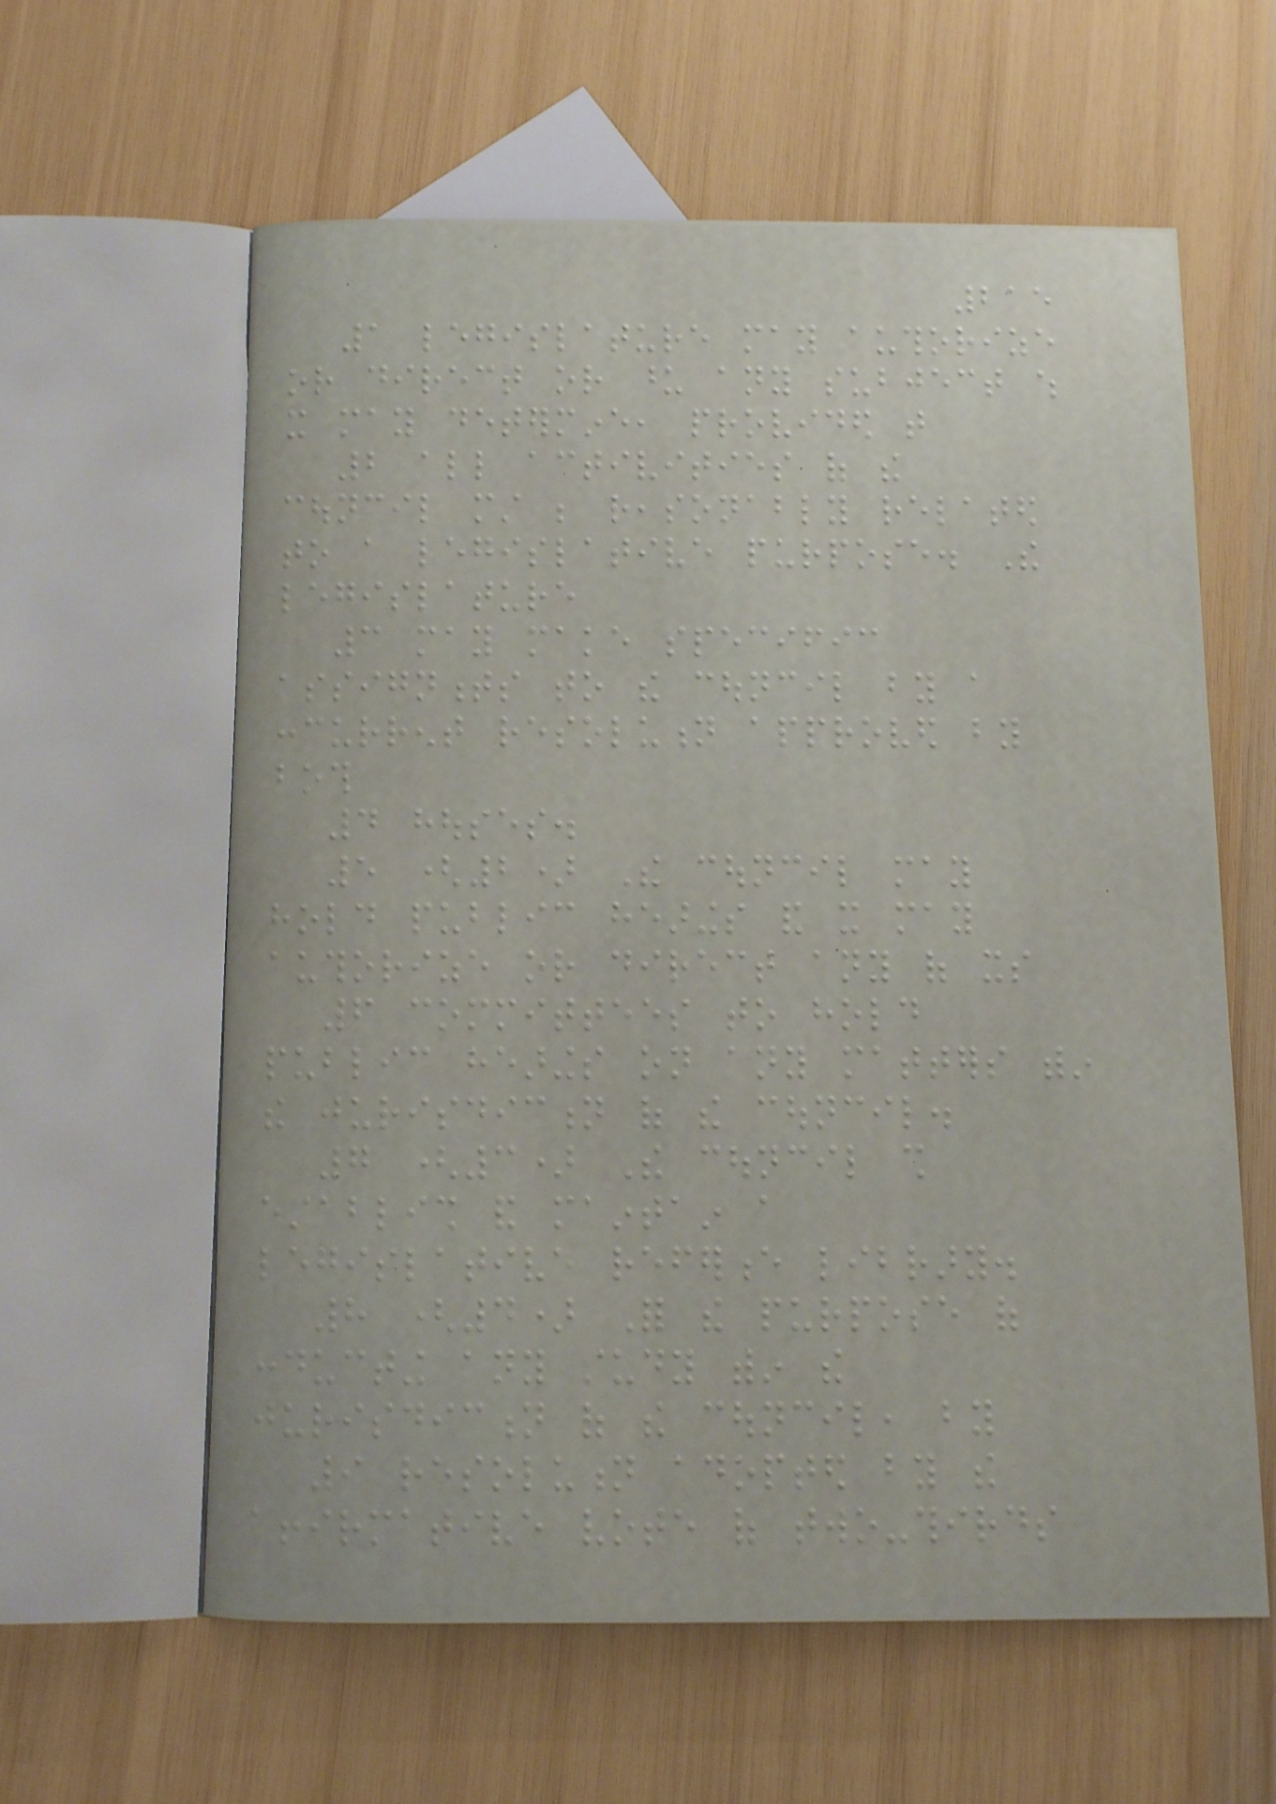215
1 legislature may authorize
or direct or upon any subject which
it may determine, provided that
2 all activities of the
council must be reasonably related
to a legislative purpose. The
legislature
3 may make specific
assignments to the council by a
concurrent resolution approved by
both
4 houses.
5 (2) The council may
hold public hearings and it may
authorize or direct any of its
6 committees to hold
public hearings on any matters within
the jurisdiction of the council.
7 (3) The council shall
establish and maintain a
legislative reference library.
8 (4) For the purpose of
conducting any study within the
jurisdiction of the council, by
9 resolution adopted by the
affirmative vote of two-thirds
